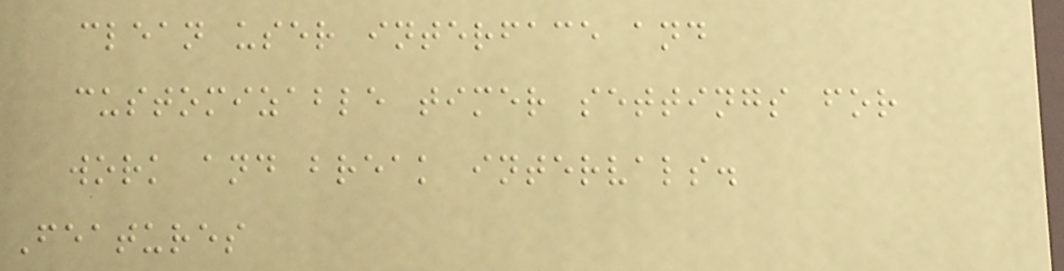clean user interface and
customizable timer settings for
work and break intervals.
Features
